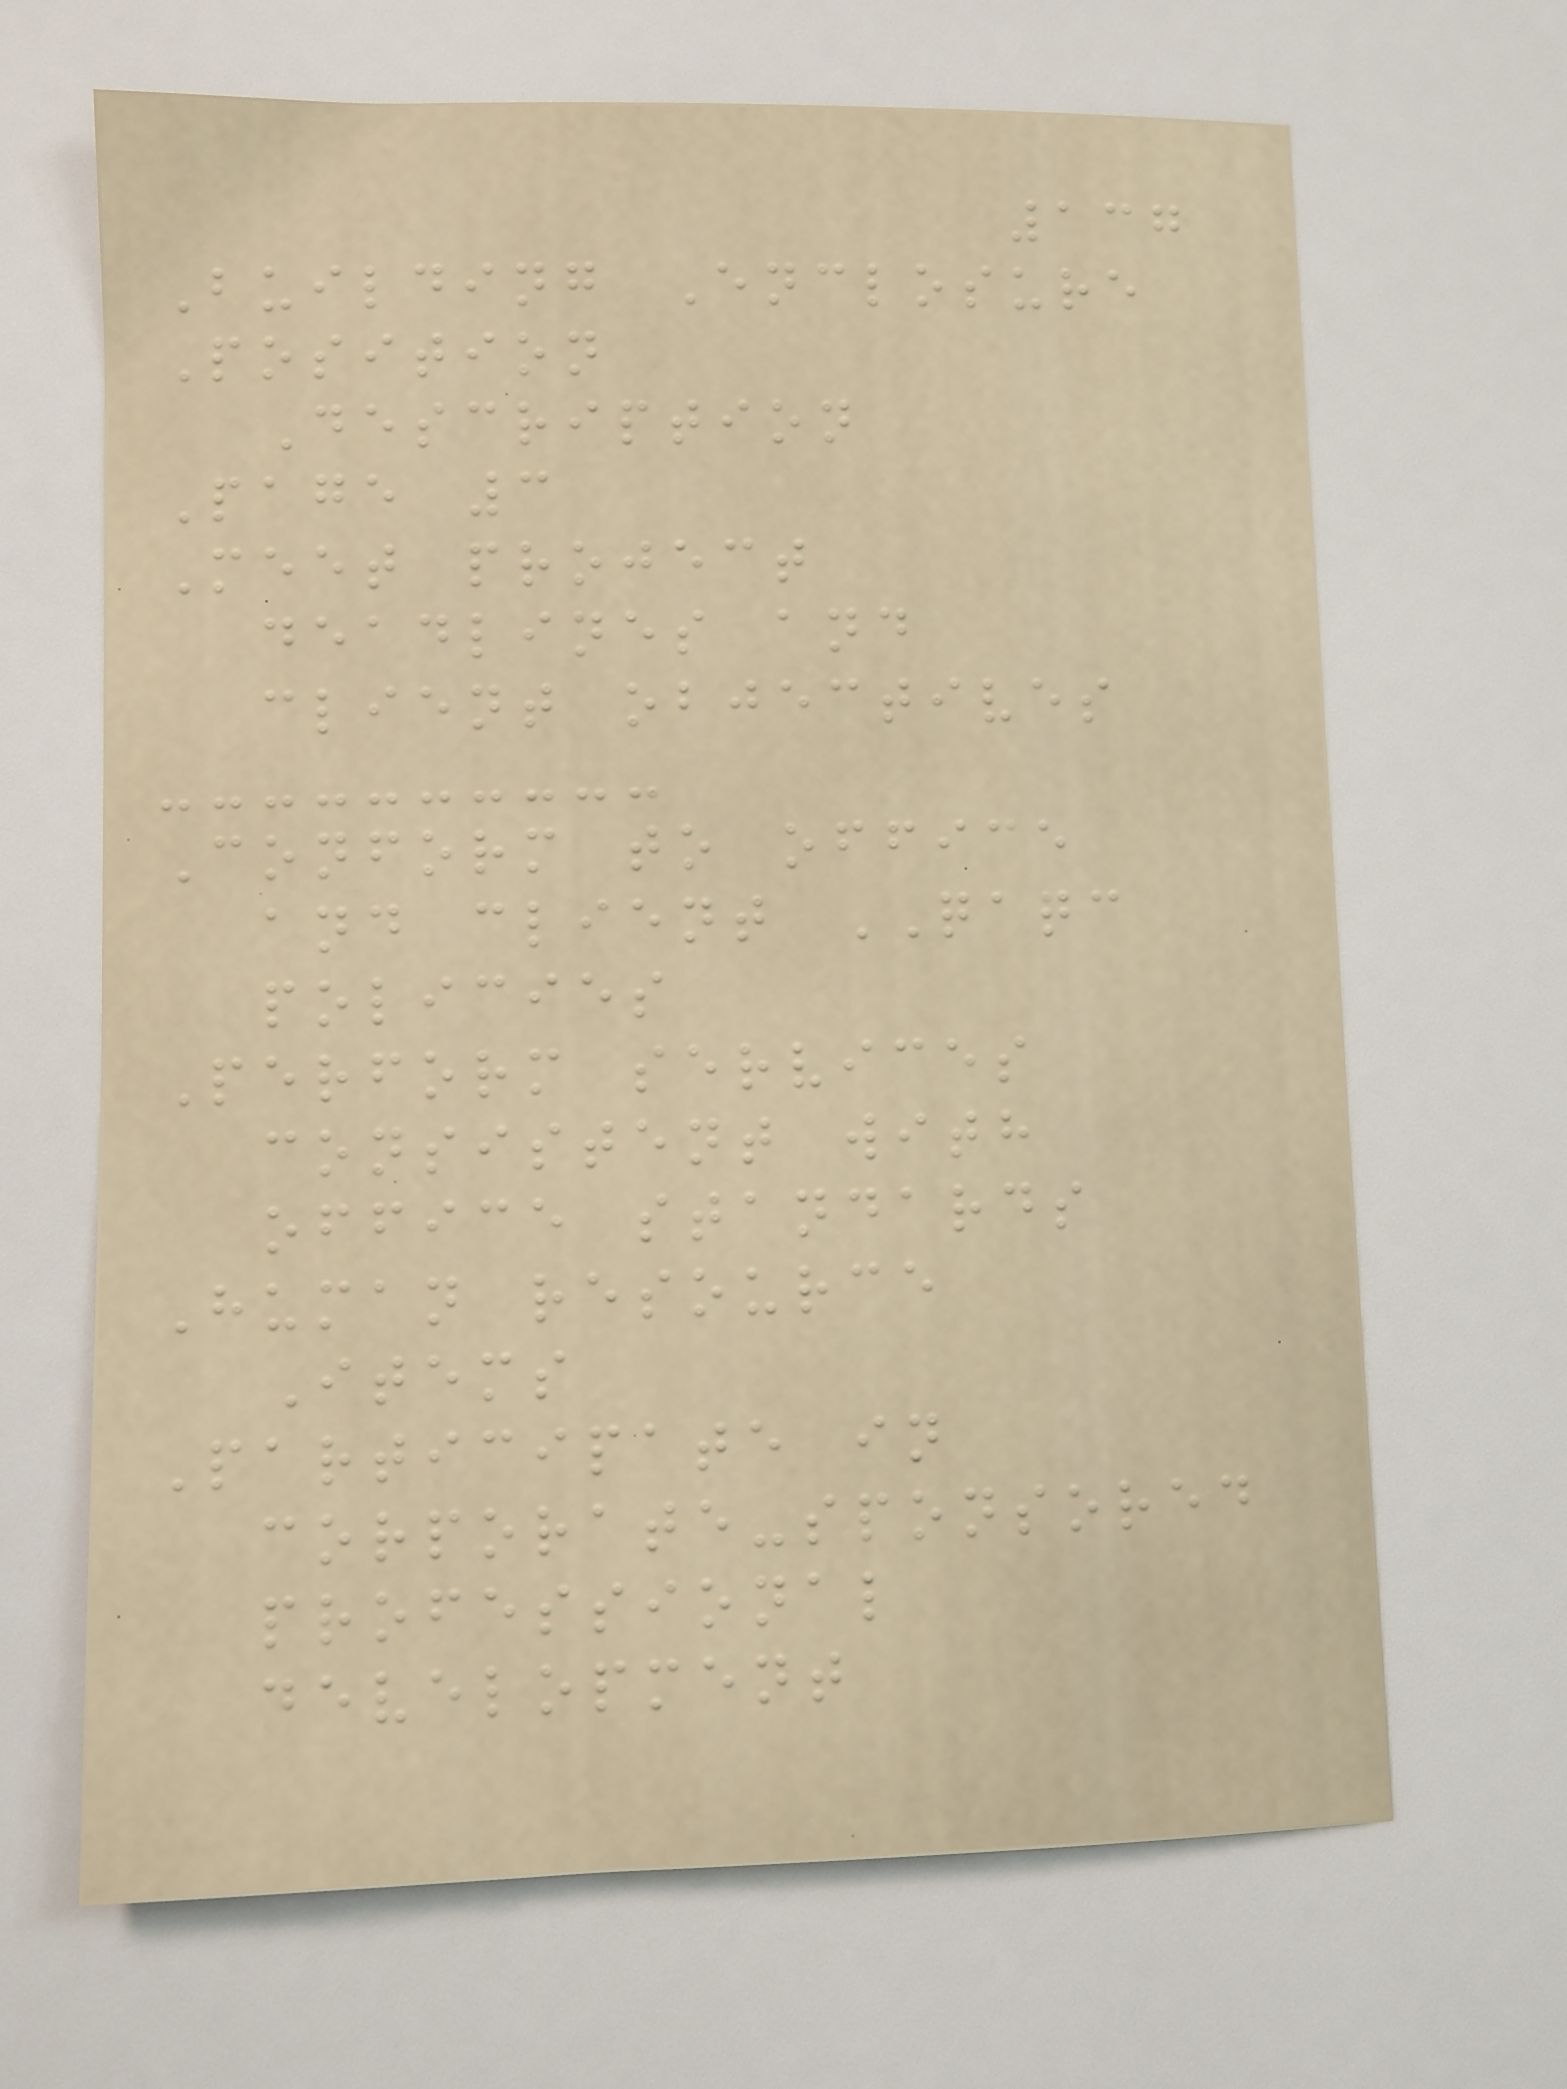137
Building Enclosure
Position
Description
Page 3
Meet project
deadlines and
client objectives
Conform to office
and client QAQC
policies
Perform services
consistent with
office standards
Human resource
Items
Participate in
corporate-sponsored
professional
development
